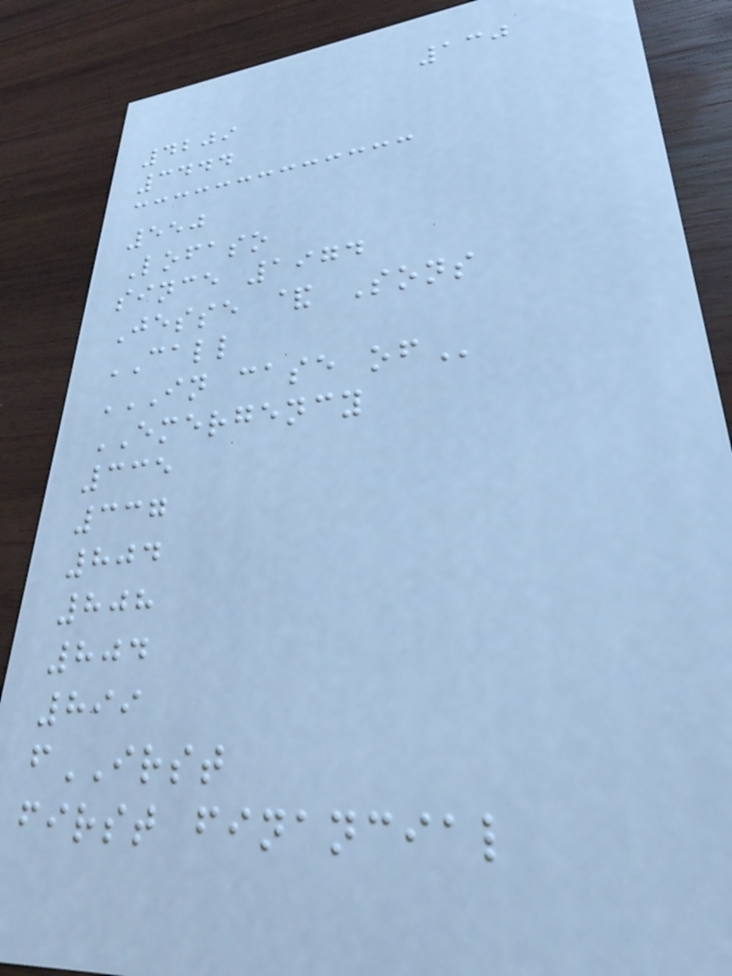130
4209
3444
550
Lofaso
since 1974
Jesse & Sons
CALL
IN CASE OF
EMERGENCY
335
337
804
808
804
899
fIRST
first financial
